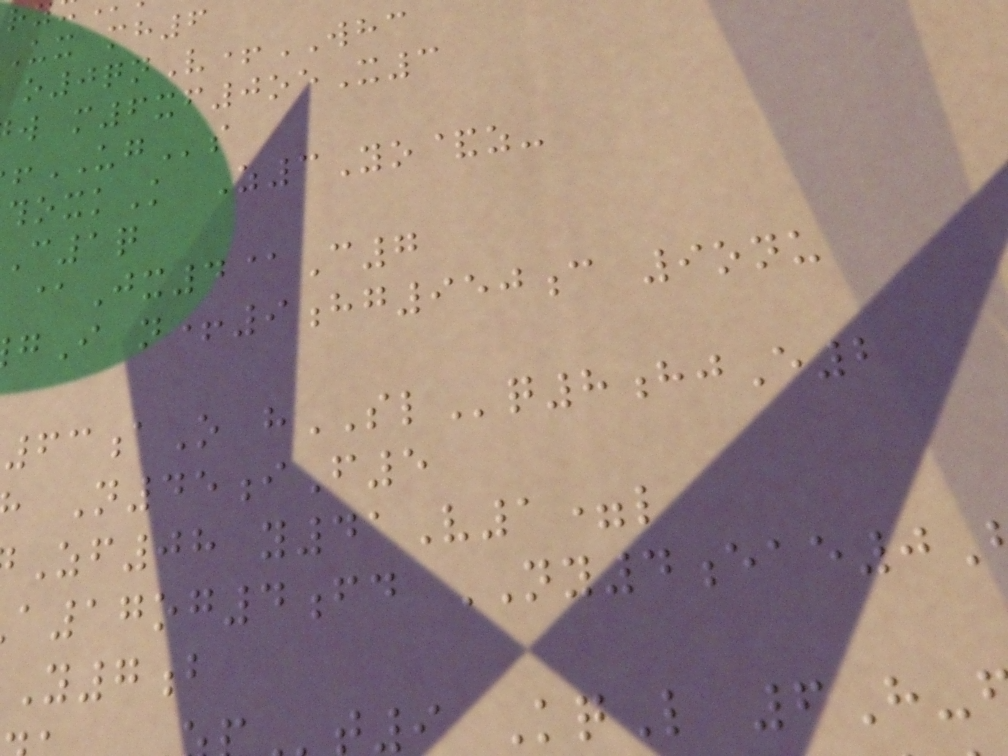ux mh6
o0qnV+WHC
w m6xf0oeX3
UGs
oxkK Z3Yo&z-
c1q
@Jx4@C7
I n+9hg950c 9onu
63aO hSLq8hjE2
N45iF5
Zf08 y41V1=l
a17og4fd NY4eae0
Y7b
t9 KqL 6H-
